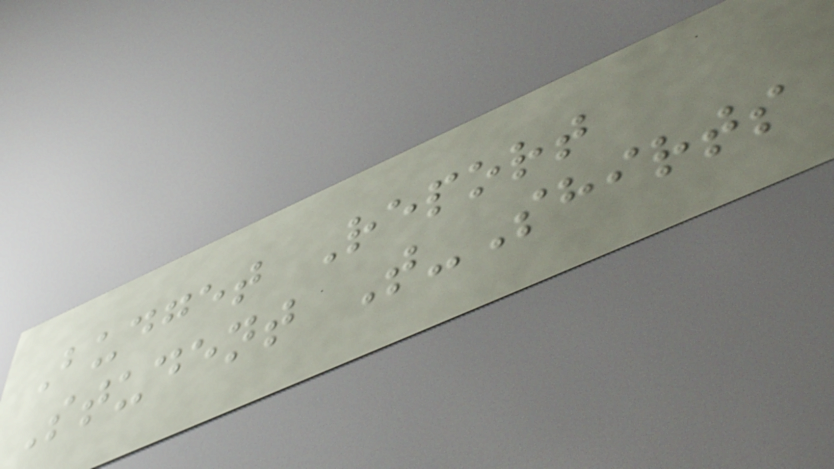Budget Report
Student T-Shirts
